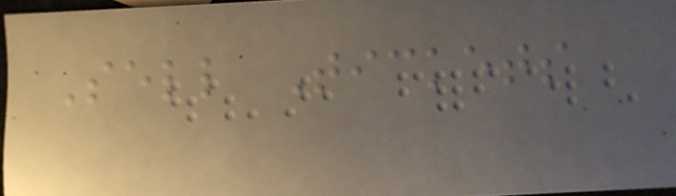Sell Tickets
